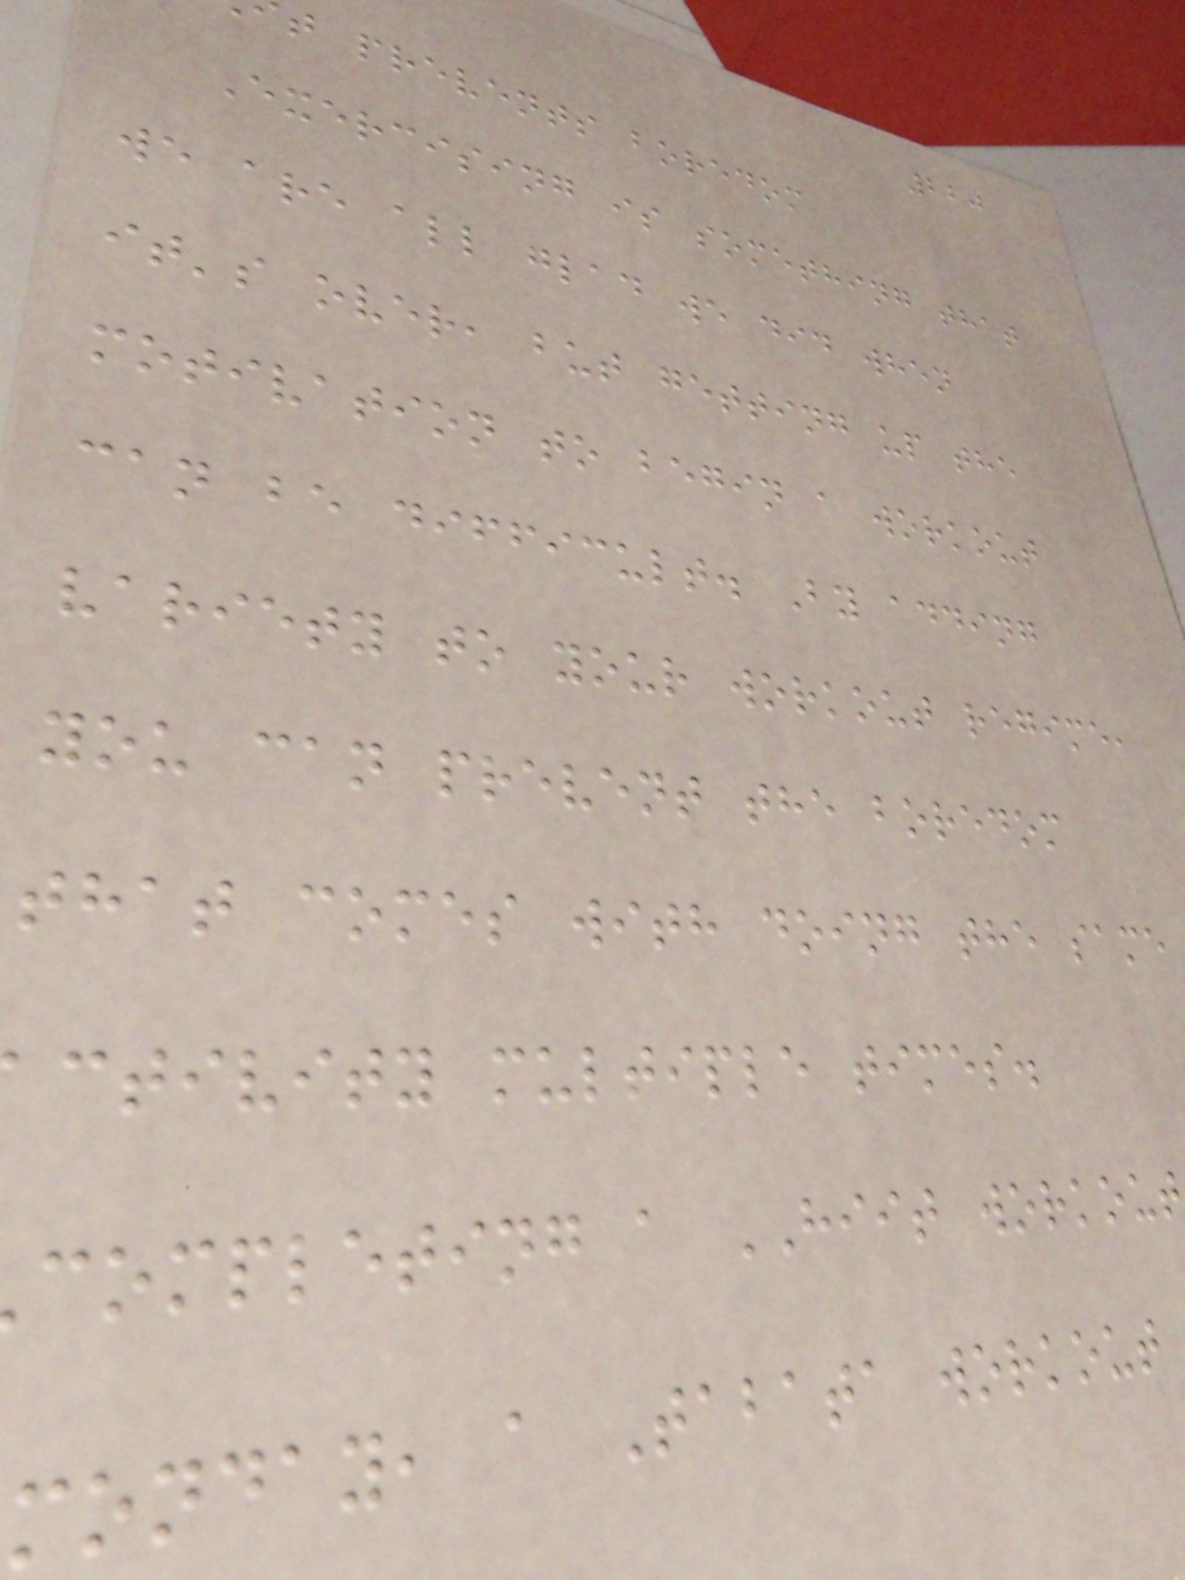220
t prevents boredom
Exercising is something that
we are all glad we did when
it's over, but getting up the
motivation to begin a workout
can be difficult. By adding
variety to your workout regime,
you can prevent the boredom
that comes with doing the same
ctivity multiple times.
completing a HIIT workout
monday, a Tabata workout
